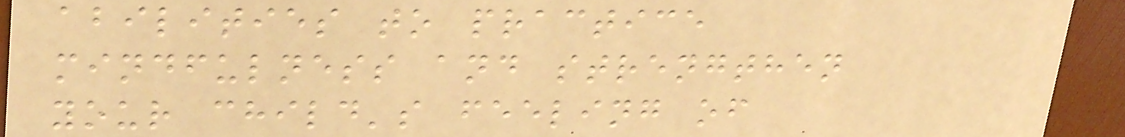abilities to practice
mindfulness and strengthen
your child's feeling of
